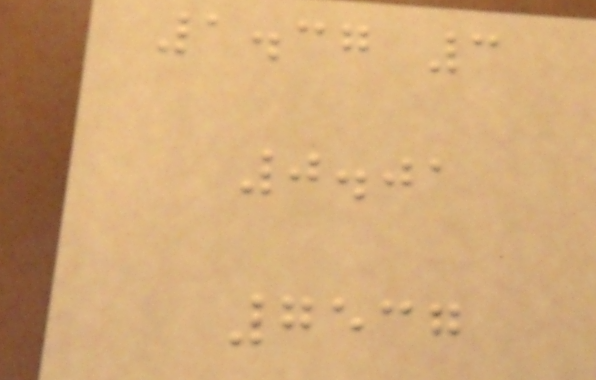1.37 3
0.01
7537
